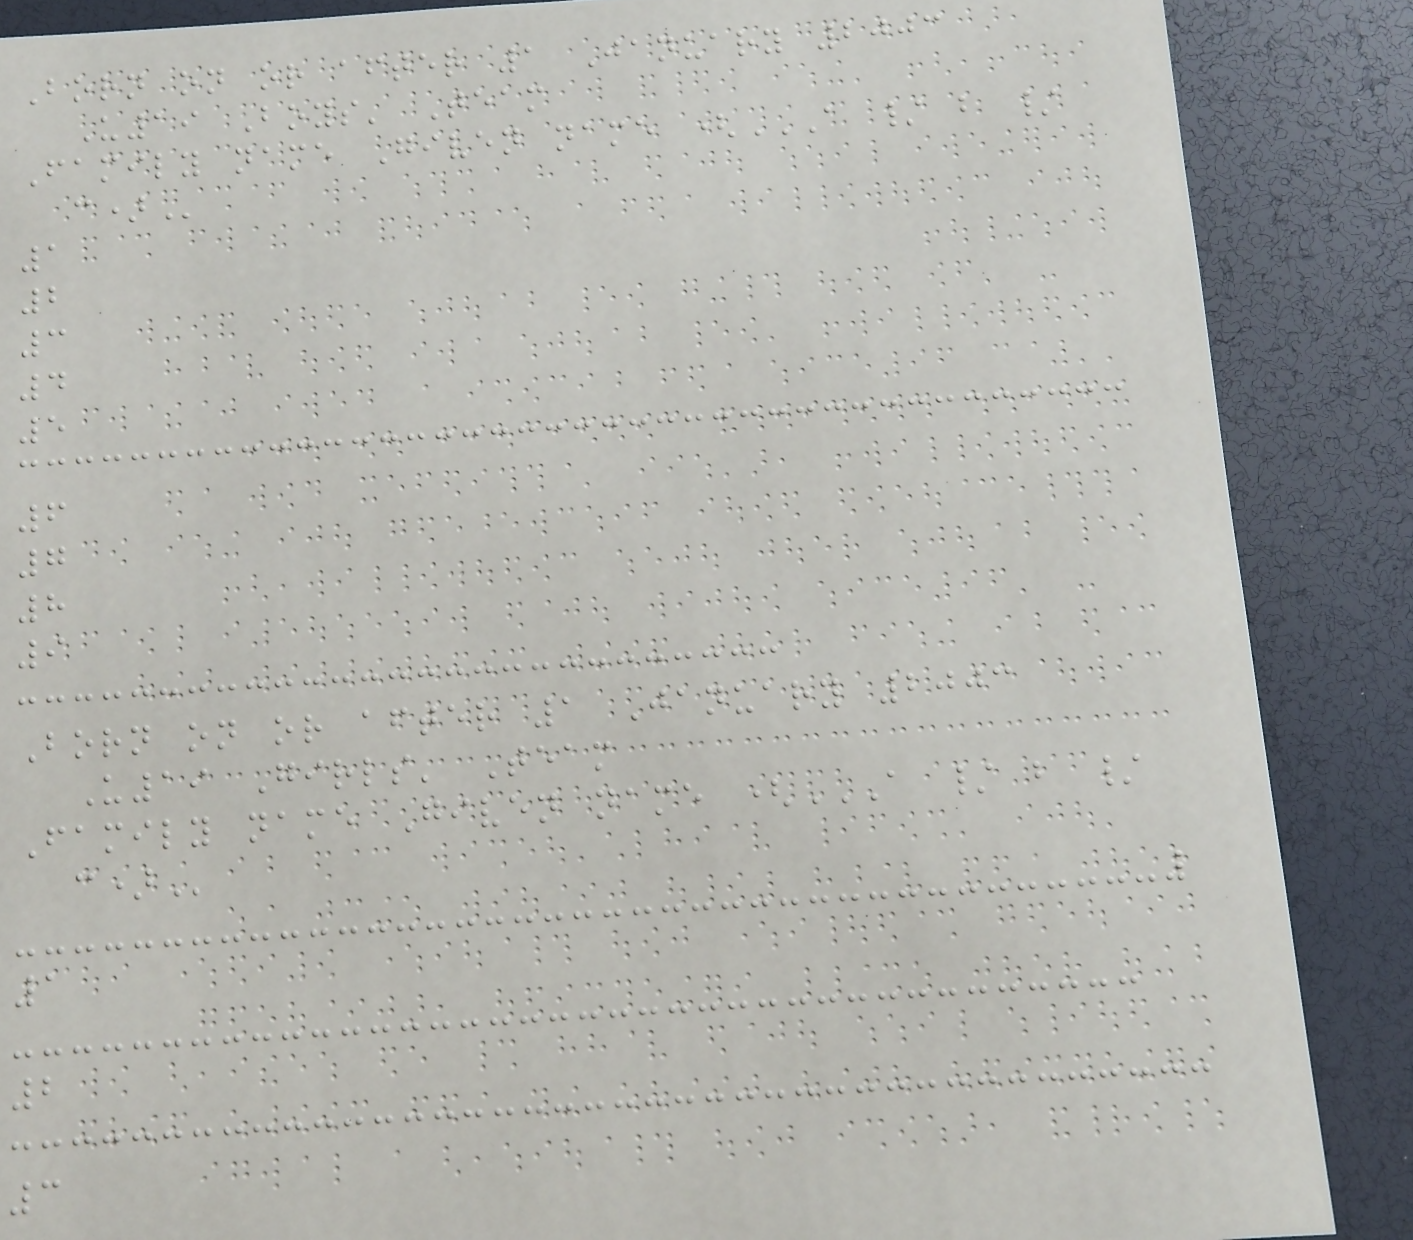Born on or after 1 January 2003
U19 Boys' Team
Family name Given name (A / B /
C)
1
2
3
4
5
6
7
8
9
Born on or after 1 January 2003
U19 Girls' Team
Family name Given name (A / B /
C)
1
2
3
